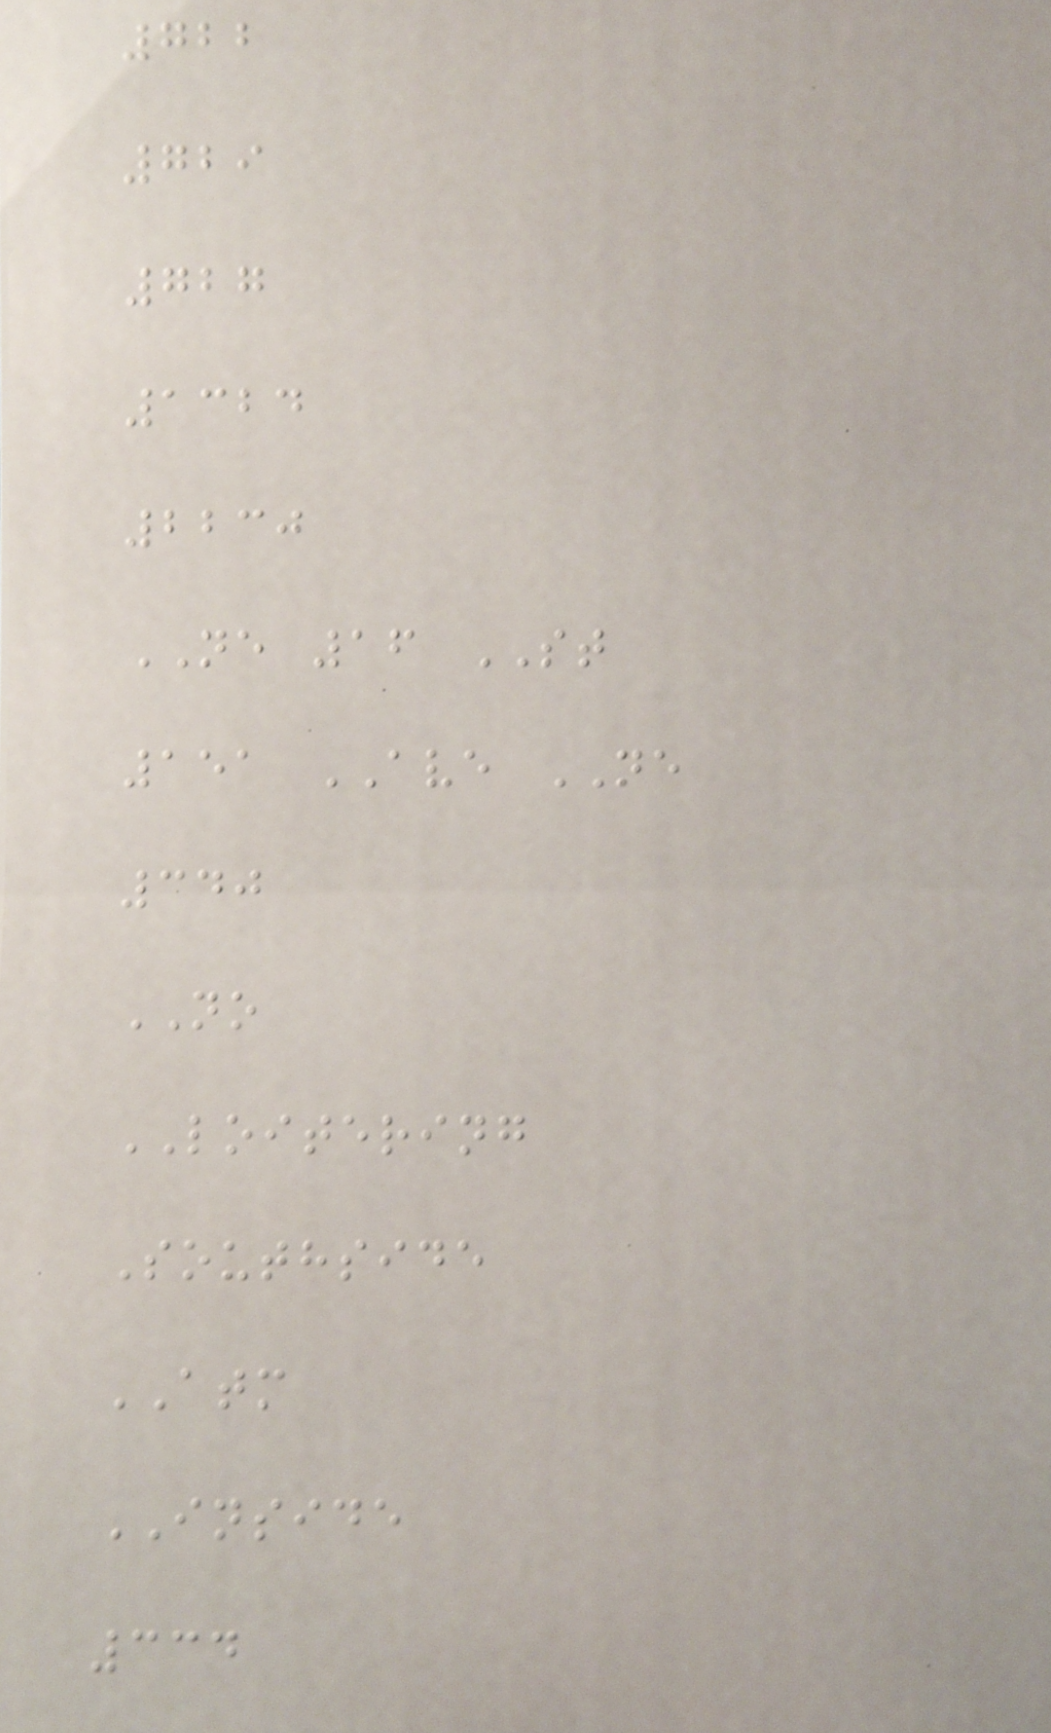722
729
727
1324
2230
NE 16 ST
151 AVE NE
340
NO
LOITERING
Southside
ATM
INSIDE
334
